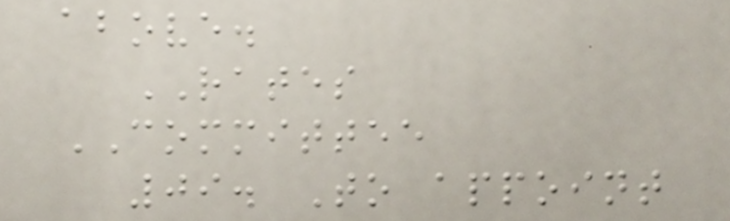above.
RATES
COMMITTEE
09. To appoint
